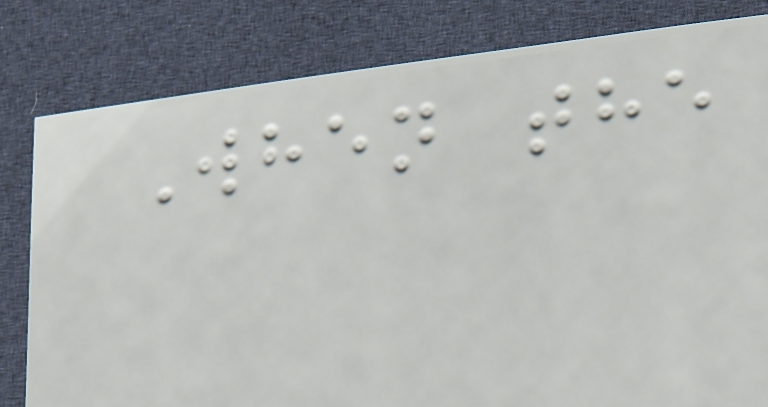When the
